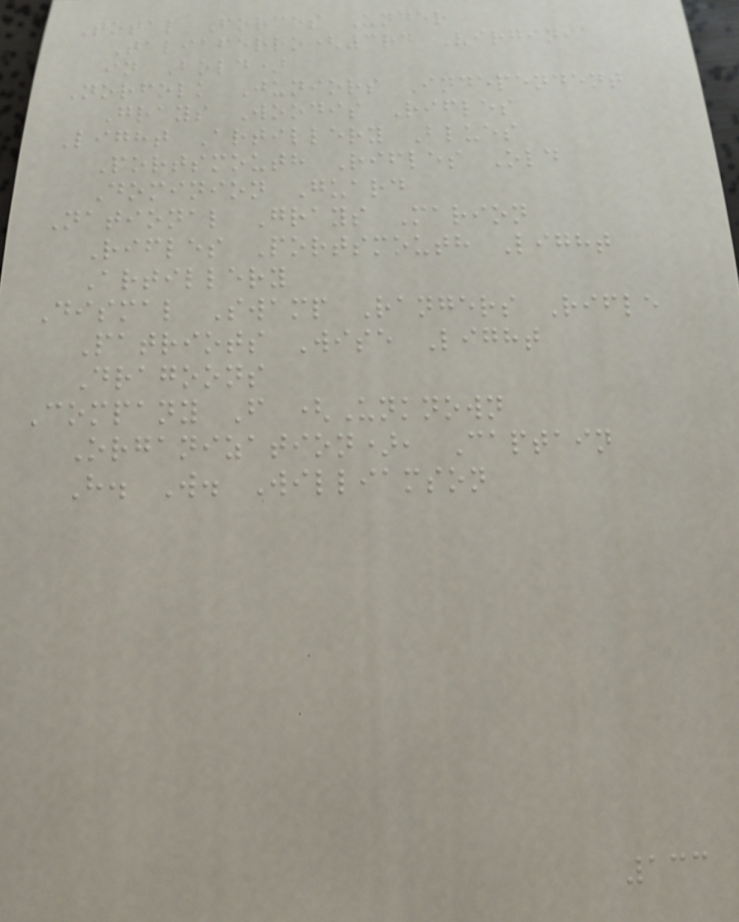Total Forces Under
Taliaferro(3rd Virginia
in Bold)
Norfolk Juniors Independent
Grays Woodis Rifles
Light Artillery Blues
Portsmouth Rifles Old
Dominion Guard
National Grays Marion
Rifles Portsmouth Light
Artillery
Dismal Swamp Rangers Rifle
Patriots Wise Light
Dragoons
Company F (Unknown
Organization), Captain
H. W. Williamson
133
